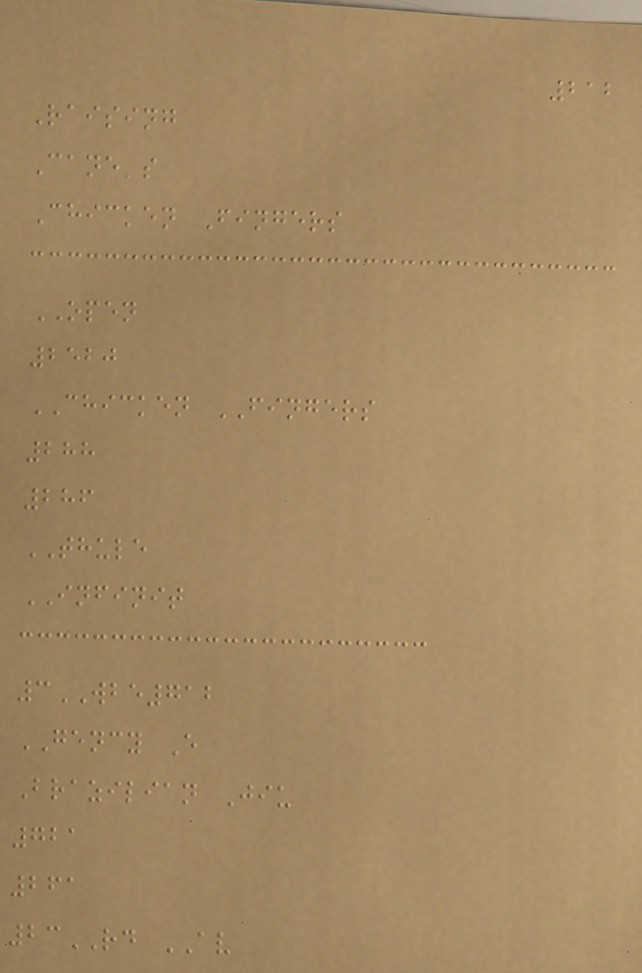212
Raising
Cane's
Chicken Fingers
OPEN
2520
CHICKEN FINGERS
288
286
THULE
INFINIT
3WBE712
GENCY E
Brazilian Jiu
721
261
23RD AV
